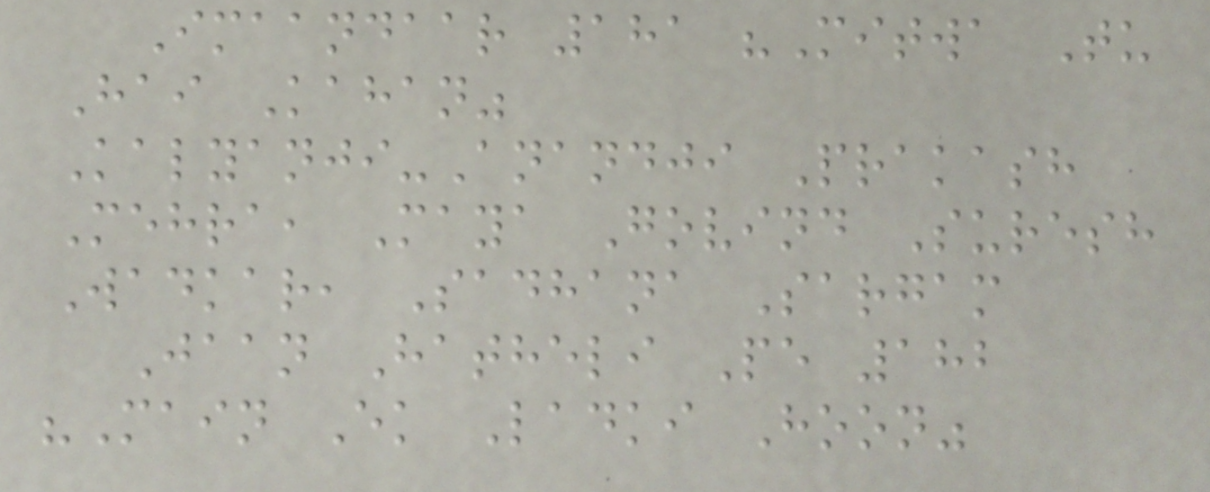Imaandaar 181 "Mitwa Tu
Hai Kahan"
Kalyanji-Anandji Prakash
Mehra, Maya Govind Suresh
Wadkar, Sadhana Sargam
Jaan Hatheli Pe 182
"Main Ek Ladki Hoon"
